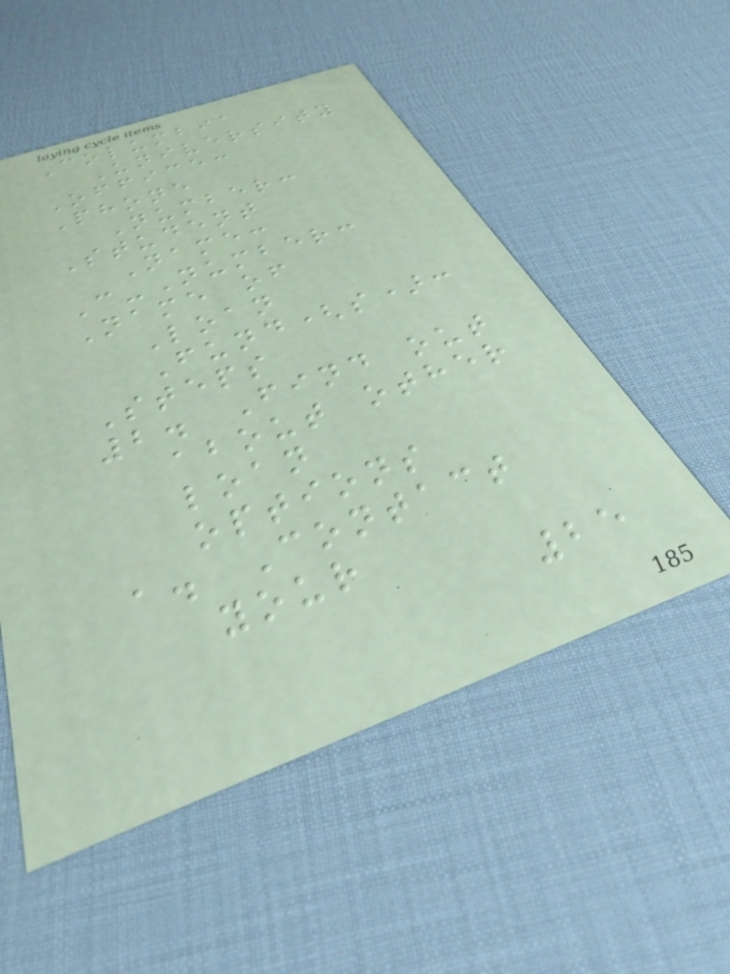Columbia
University
Office:
Phone
Number:
Student
Name:
C-Number:
Name of
Loan
Fund(s):
Steps
2. Find out
about other
loan
options
a. Contact
your
25
